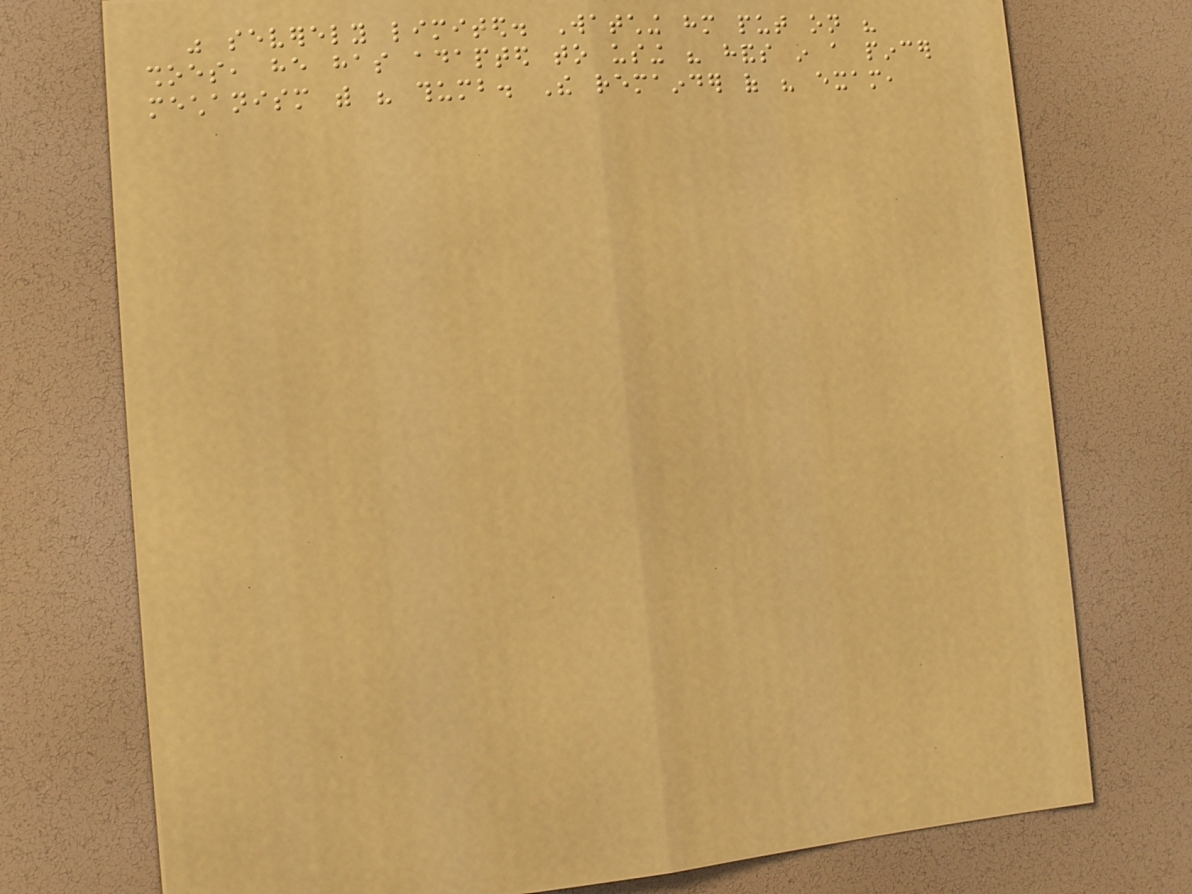was severely limited. Watching him put on his
shoes, he has adapted to using his hands in a pincer
mechanism with his thumb. The remainder of his exam,
